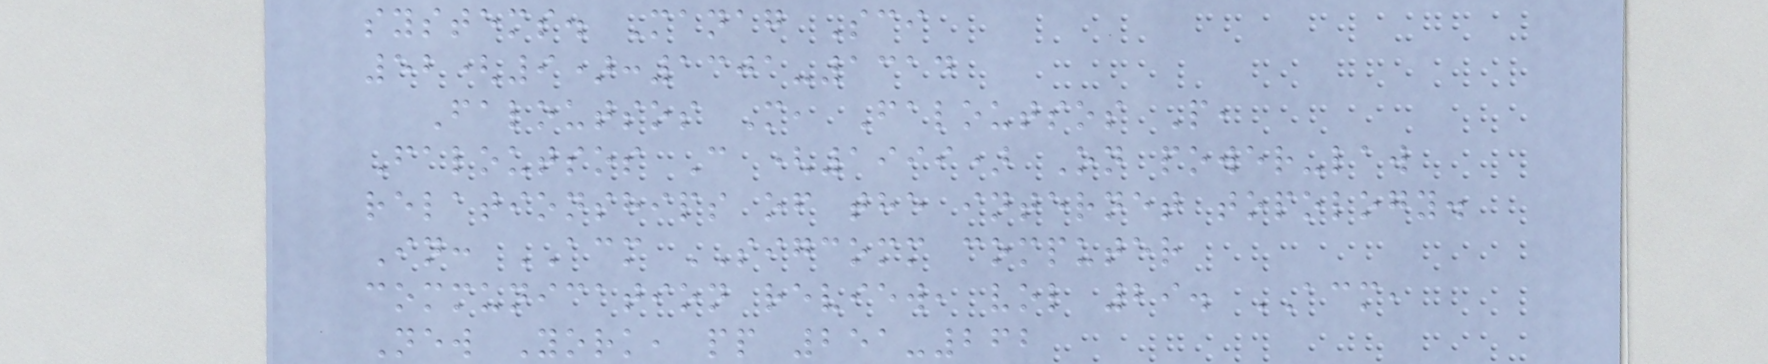systems. Manag Sci
52(9):1301-1314
Faloutsos M, Faloutsos P,
Faloutsos C (1999) On power-law
relationships of the internet topology.
In: ACM SIGCOMM computer
communication review, vol 29. ACM,
New York, pp 251-262
